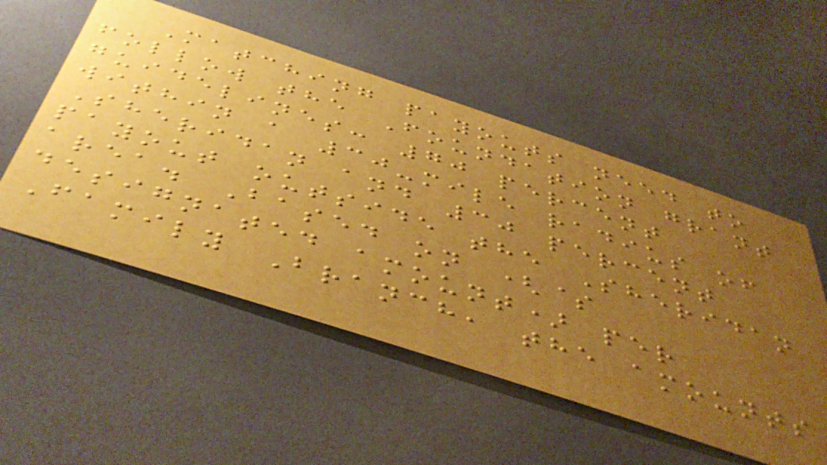Matching payouts need to
follow the Foundation grant
guidelines: 70 percent
within a 30-mile radius of
Sheridan and 30 percent
payout outside the Sheridan
area. Based on ($
designated amount) per
Family Branch, the amounts
